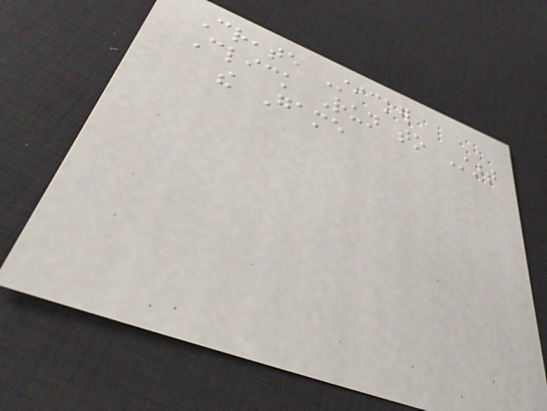Create Sticker
Click Run to Start
the Game
